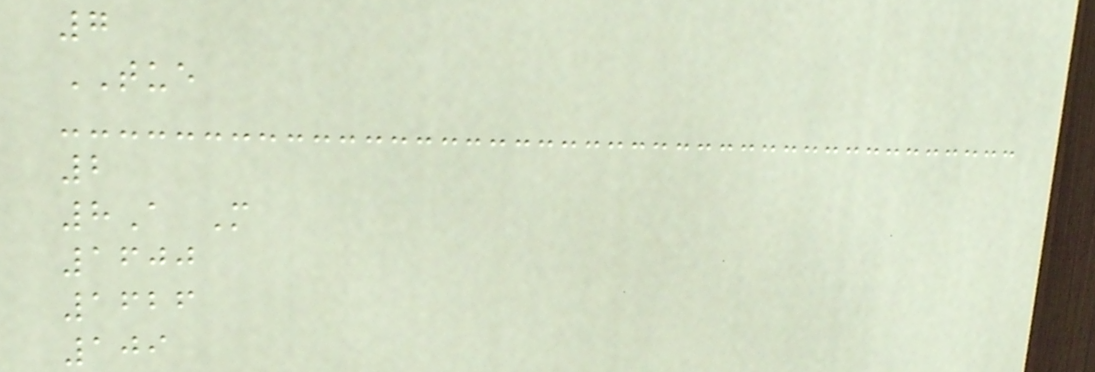7
TUE
2
8A M
1600
1626
109
